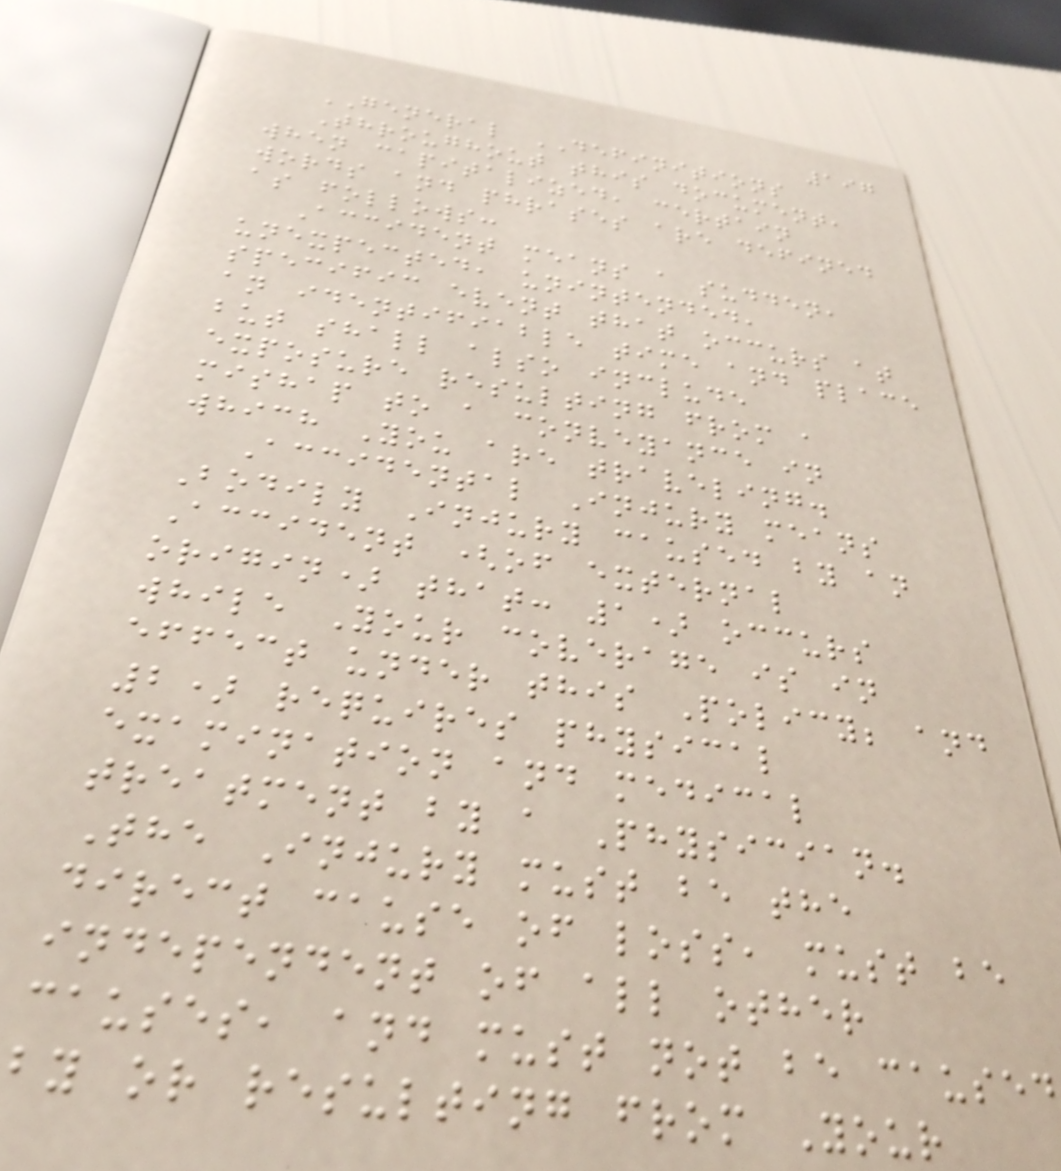197
GENERAL DEFINITIONS
Throughout this document,
when capitalized, certain
words and phrases are defined
as follows:
Accident means a sudden,
unexpected, unintended,
specific event that occurs at
an identifiable time and place
but shall also include
exposure resulting from a
mishap to a conveyance in
which You are traveling.
Accidental Injury means
Bodily Injury caused by an
Accident (of external
origin) that: 1) occurs
while Your coverage is in
effect under this Policy; and
2) requires physical
examination and medical
treatment by a Physician.
The Injury must be the
direct cause of loss, must be
independent of all other
causes, and must not be caused
by or resulting from Your
